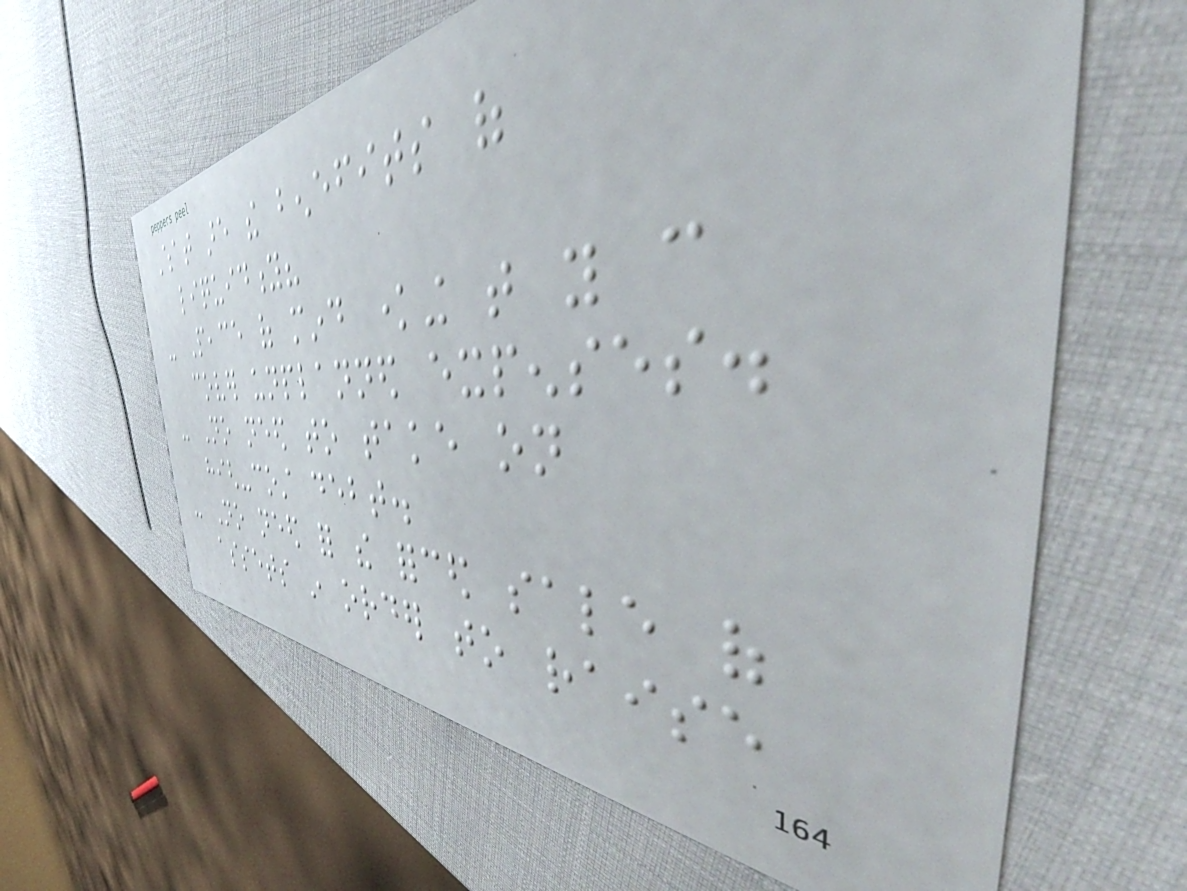What are the benefits of
liquidity?
- Peace of mind knowing that you can
cover unplanned expenses.
- No need to take on
high-cost debt.
- No need for the forced sale of
assets in order to raise
